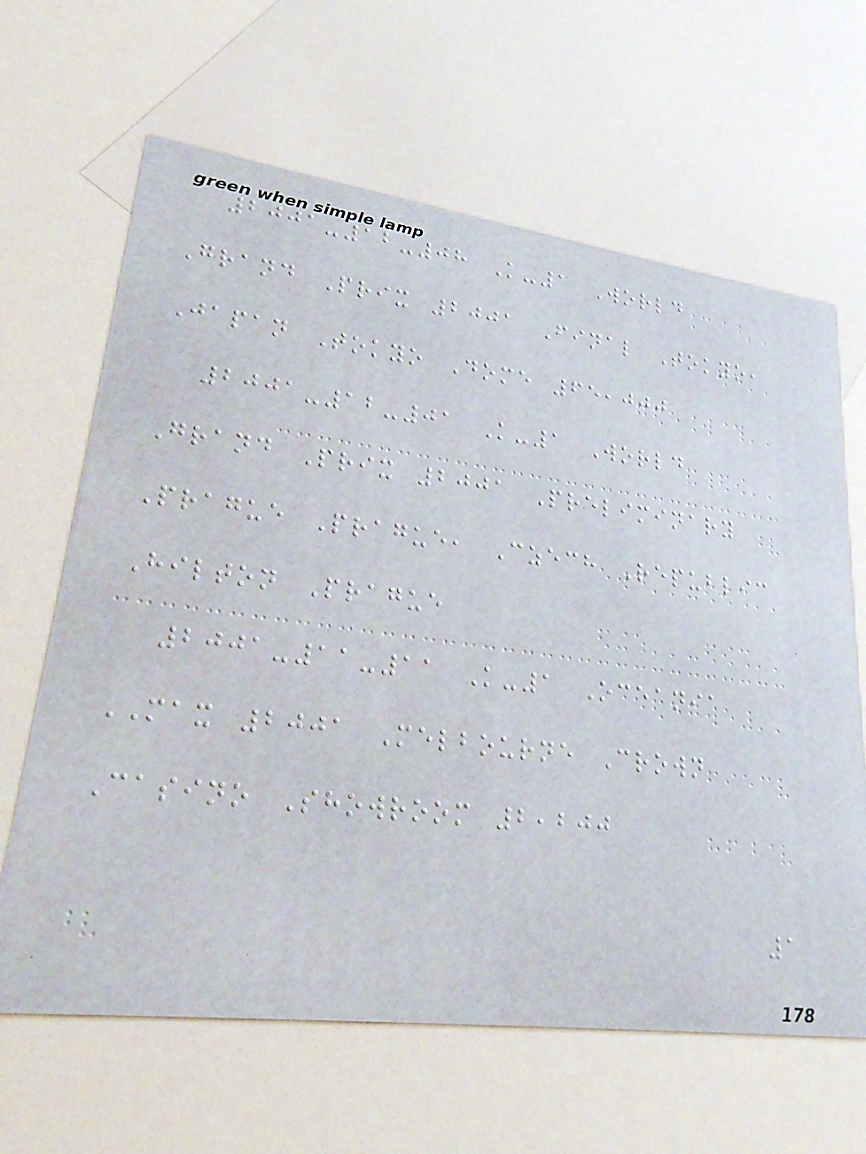2001-12-08 K-1 World
Grand Prix 2001 Final Tokyo,
Japan Tokyo Dome 65,000
2001-12-01 K-1 World
Grand Prix 2001 Preliminary
Prague Prague, Czech Republic
Hilton Prague
2001-11-11 K-1 Oceania
MAX 2001 Melbourne Crown
Casino Showroom 2,200
1
